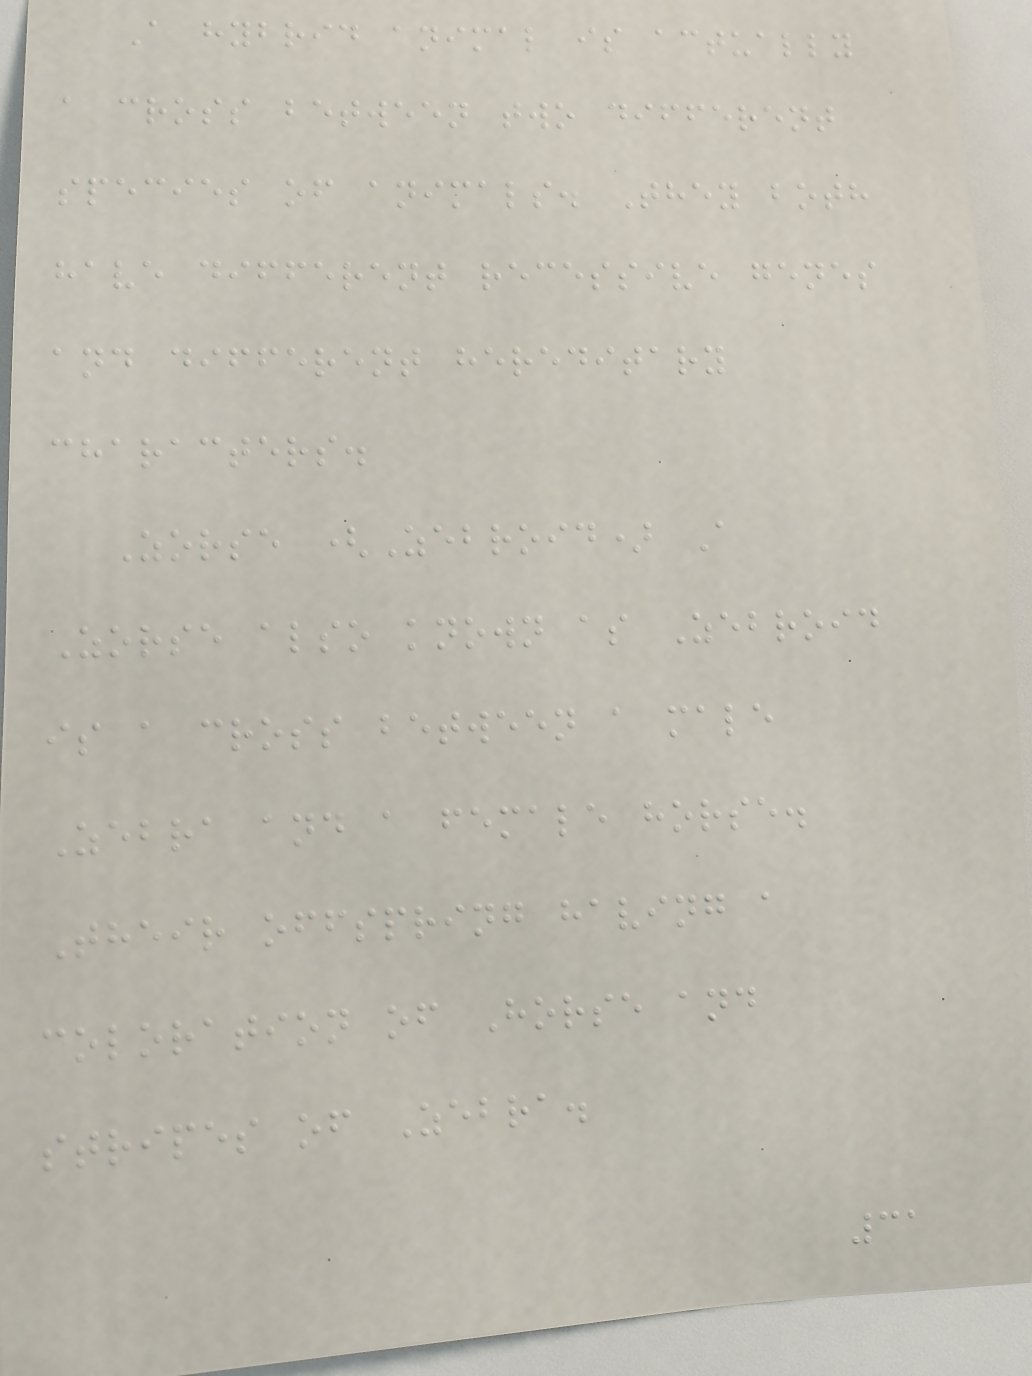A hybrid animal is actually
a cross between two different
species of animals. They both
have different recessive genes
and different hereditary
characters.
Zorse (Zebroid) A
Zorse also known as Zebroid
is a cross between a male
Zebra and a female horse.
Their offspring having a
coloration of Horse and
stripes of Zebra.
31
